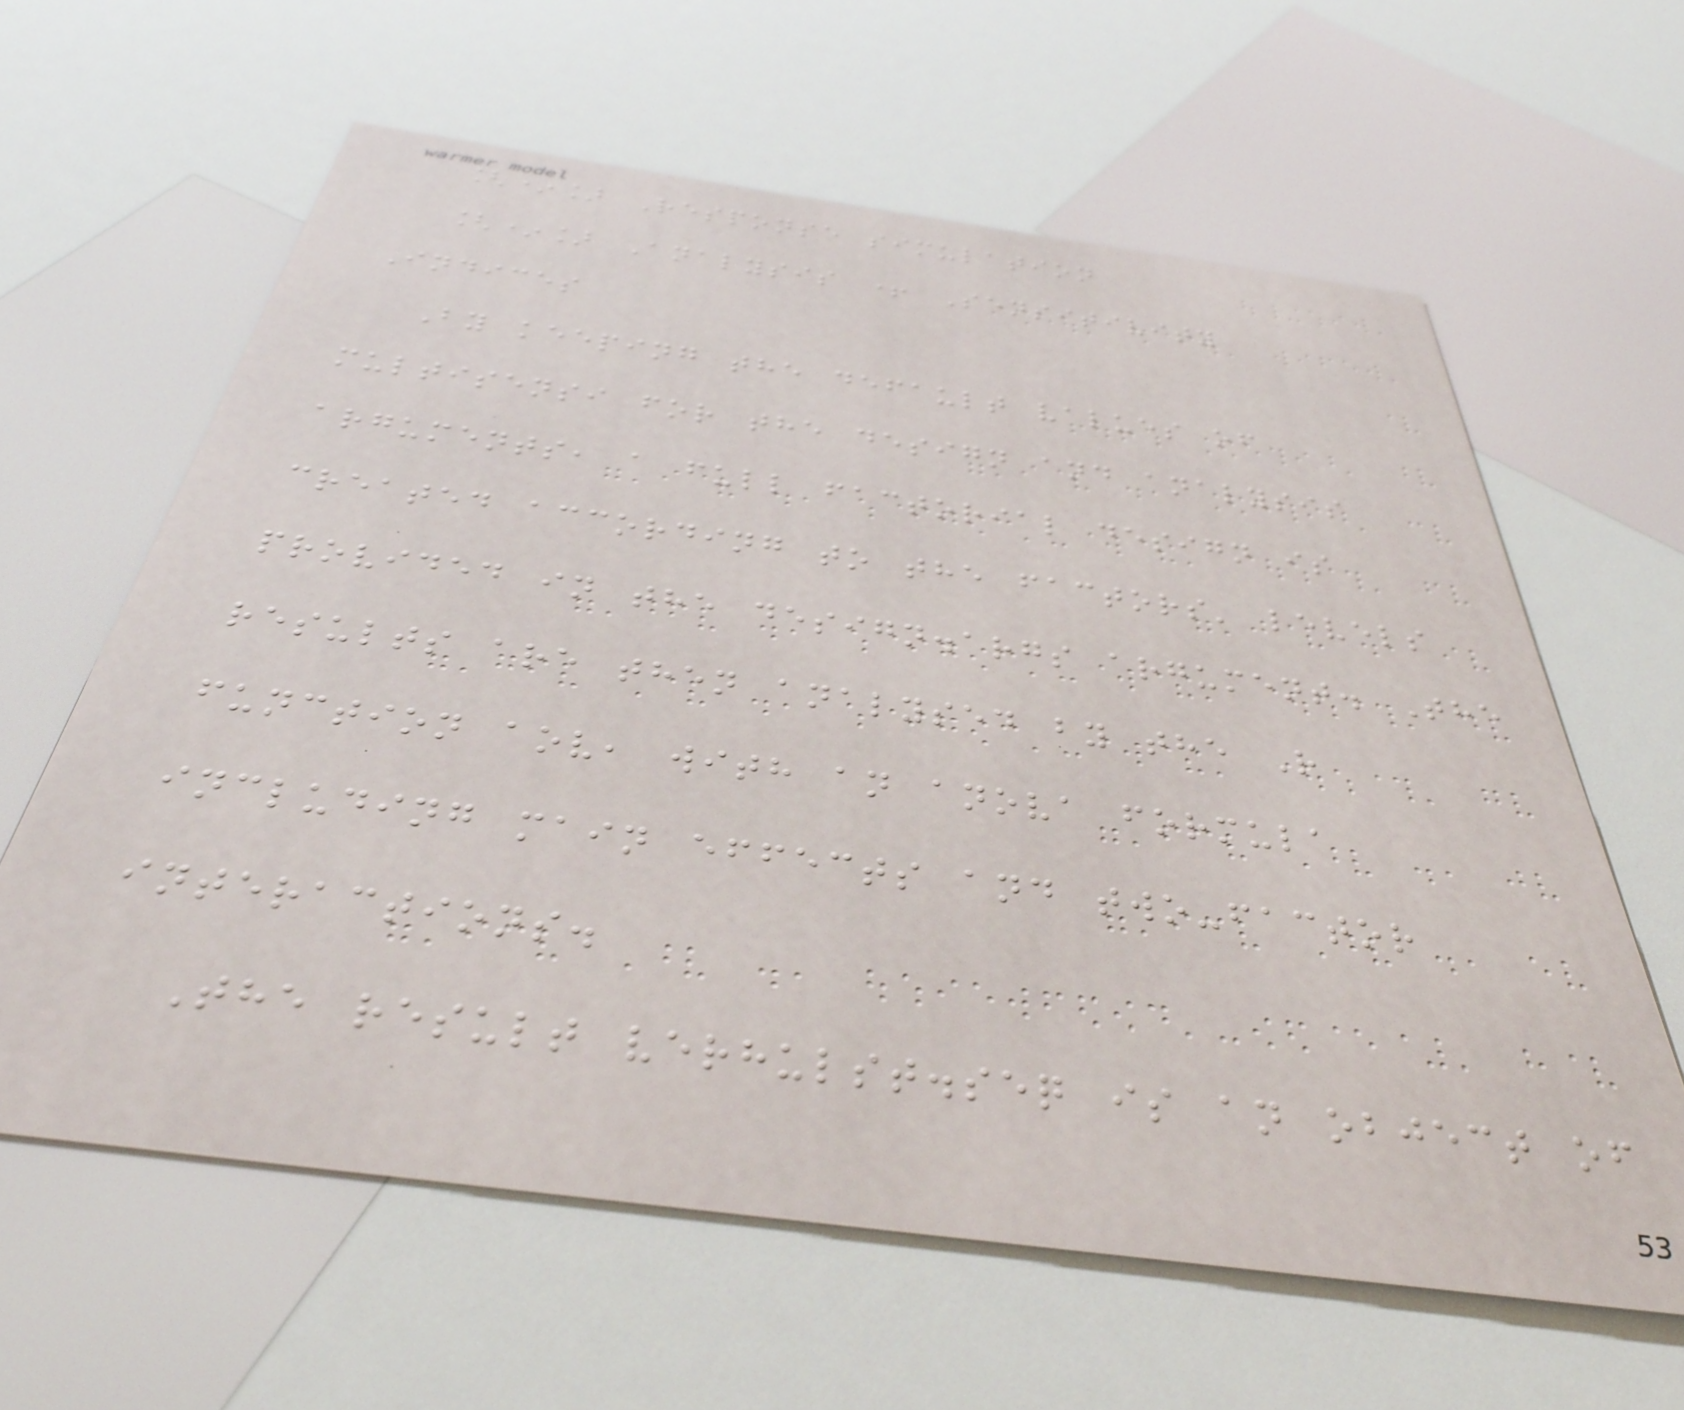[*] Response simulation
[*] Analysis + Sensitivity
Indices
By keeping the default values of
multisensi for the design and analysis
arguments, a full factorial design is
created according to the factors' levels
provided in the design.args argument. The
results are then analysed by the R
function aov, with an anova formula
including main effects and two-factor
interactions.
The result verhulst.seq is an object of
